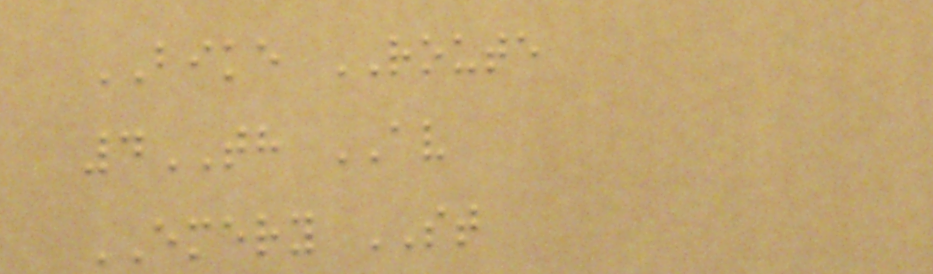BIKE ROUTE
4TH AV
EMERY ST
